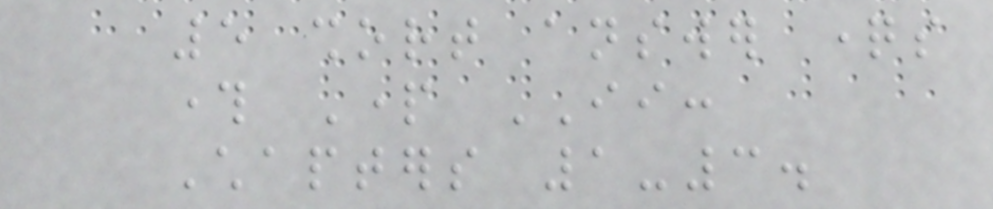5 short answer questions
through Part II:
Chapters 1-3.
